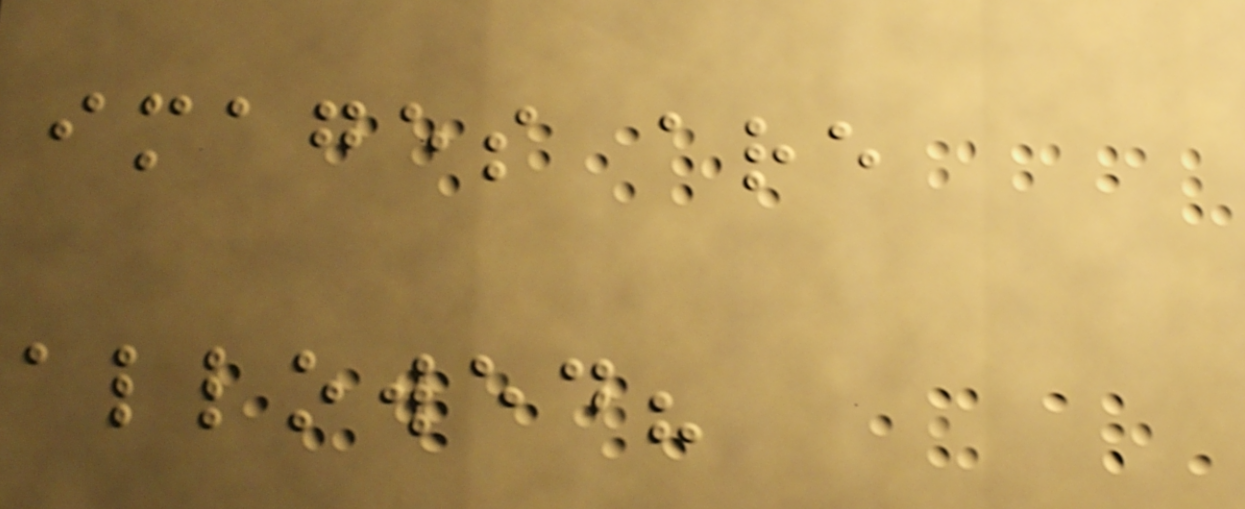images are
allowed?
